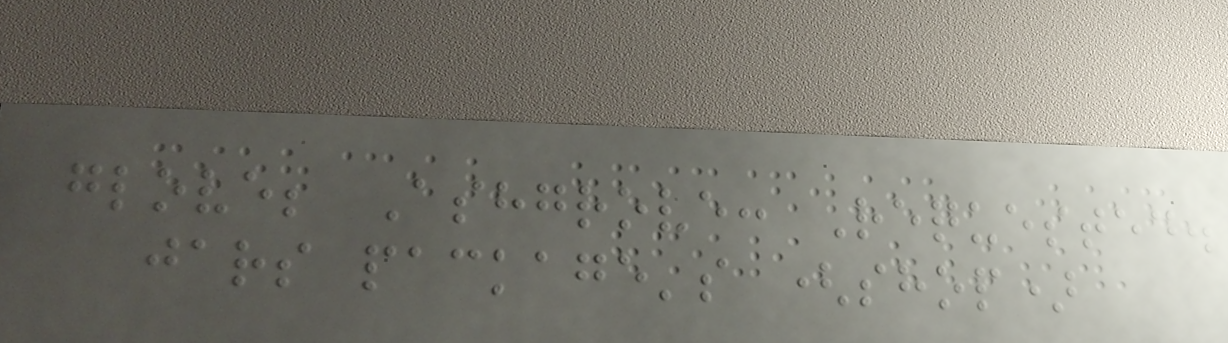glove; Ashgrove: Requested.
jars package's (shop)
